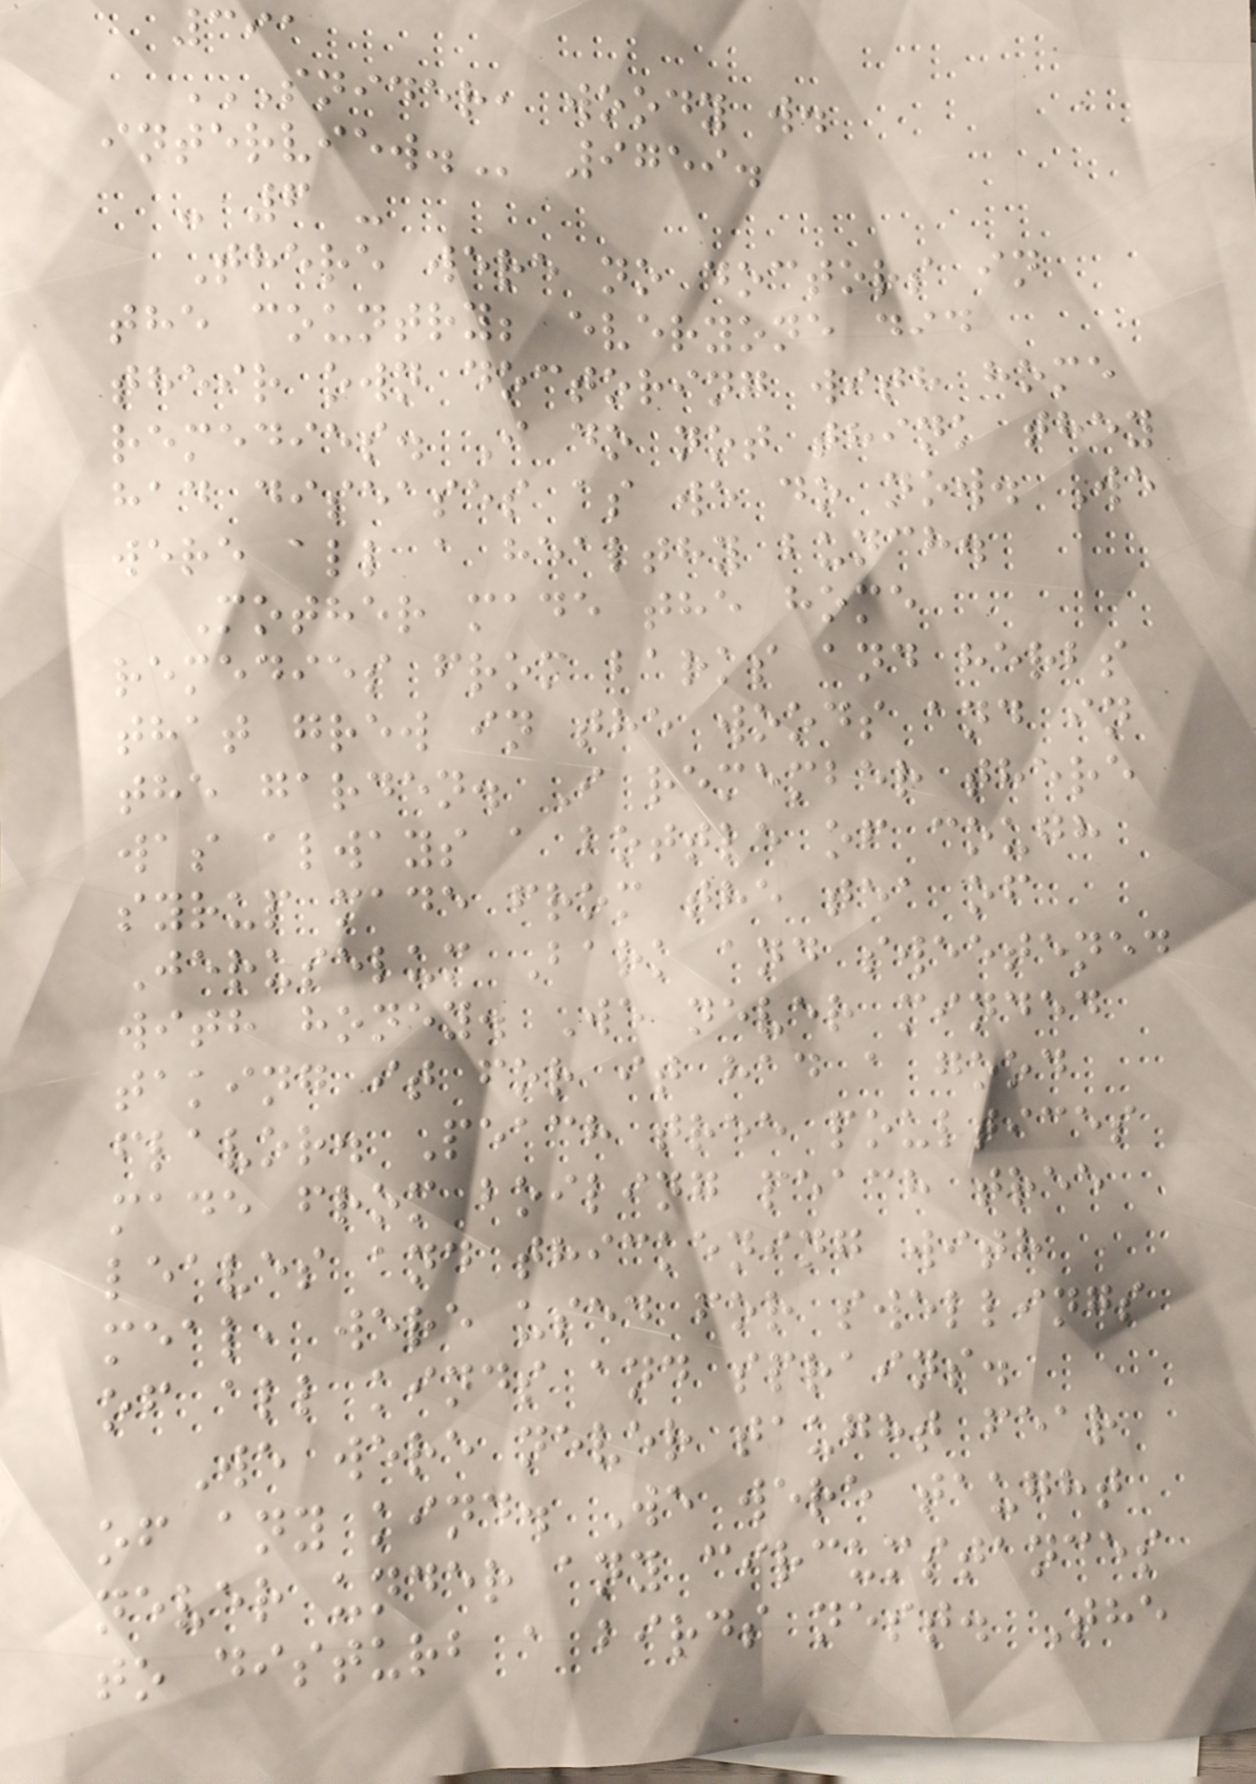391
SNIDER, WOODY W.
INTERVIEW. 9759.
- 6 -
There were no doctors in
the country; everyone did
their own doctoring with home
remedies. I do not think they
had diseases as we do now. We
were all a healthy bunch.
Mother made the home
remedies from barks and herbs
that grew in the woods and in
the garden. I remember there
was always a bottle of cough
syrup made from the tea of
Jeruselum Bark and sweetened
with honey. We never minded
taking it for it had a good
flavor. Peach tree poultices
made from boiling peach tree
leaves and thickening with
meal, were used for swellings
of all kinds and sprains.
We were never taught fear
of any kind. We were taught
never under any circumstances
to disturb a birds nest. The
